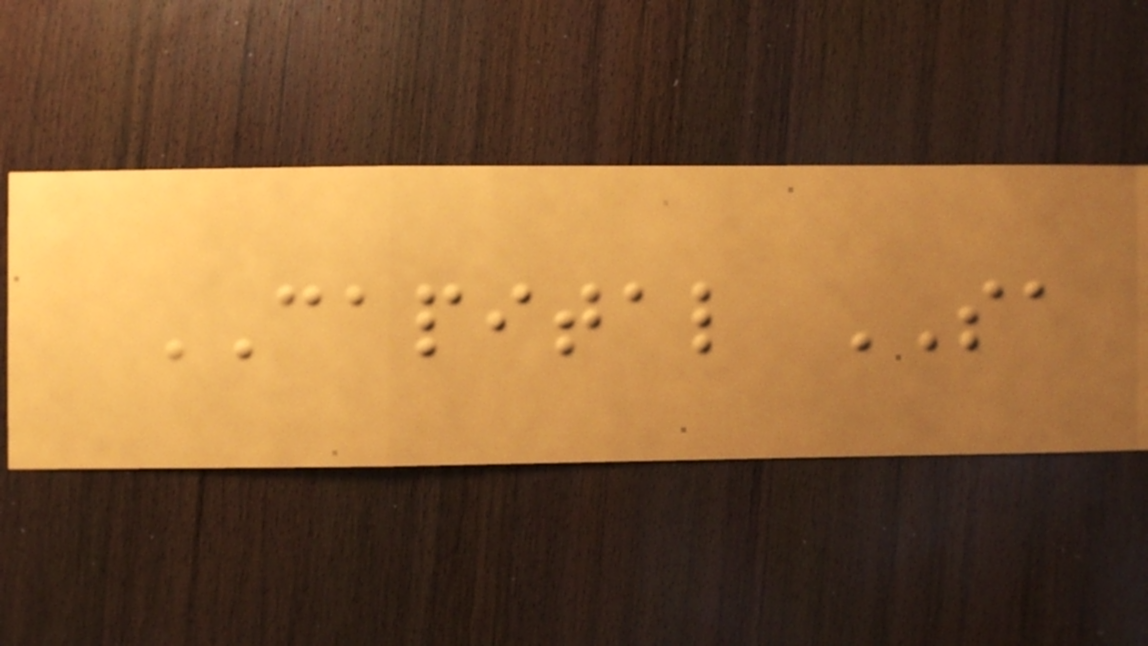CAPITAL SA
